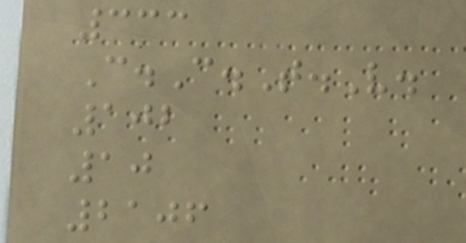333
C.C.T.V.
102
10
2106
